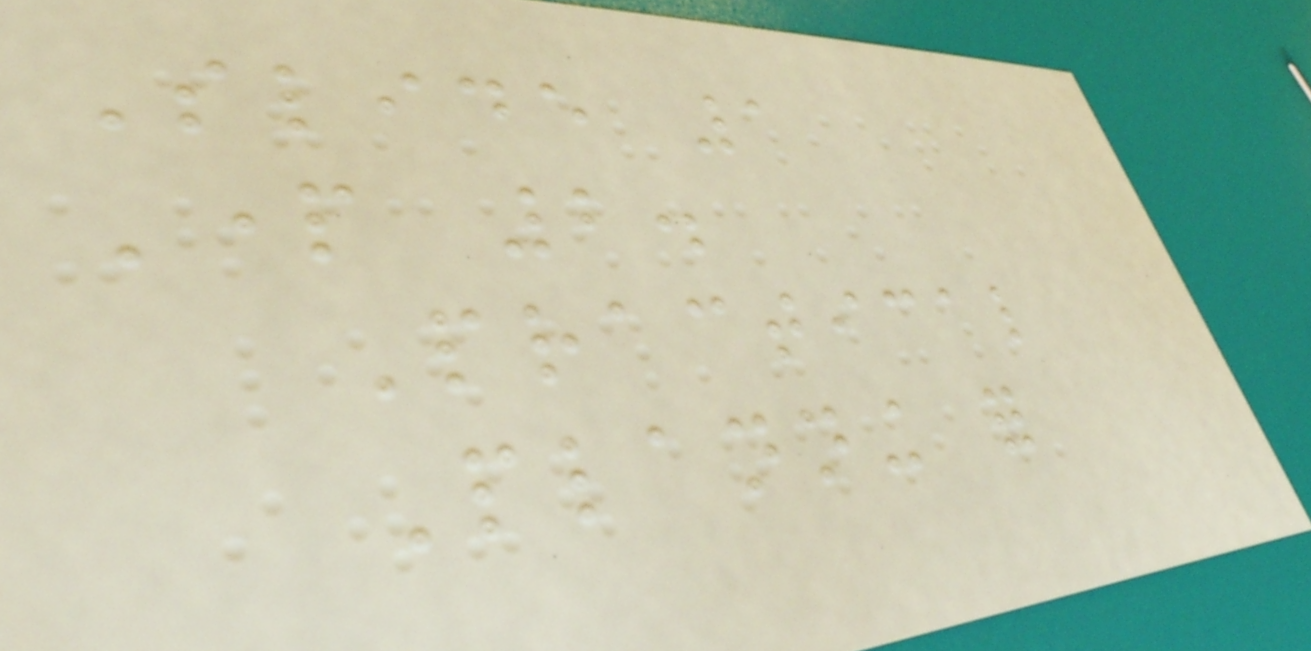Slide 1
Part 2.
Practical
Planning for
